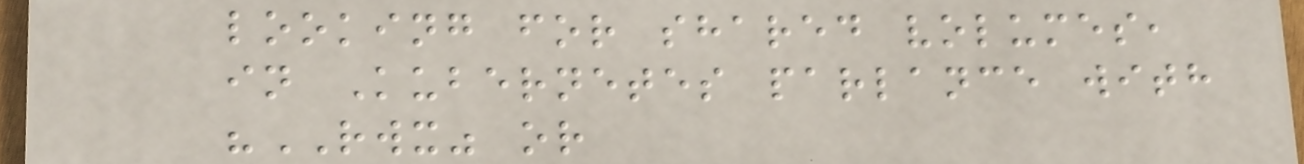looking for shared volumes,
in Kubernetes parlance with
"RWX" or
